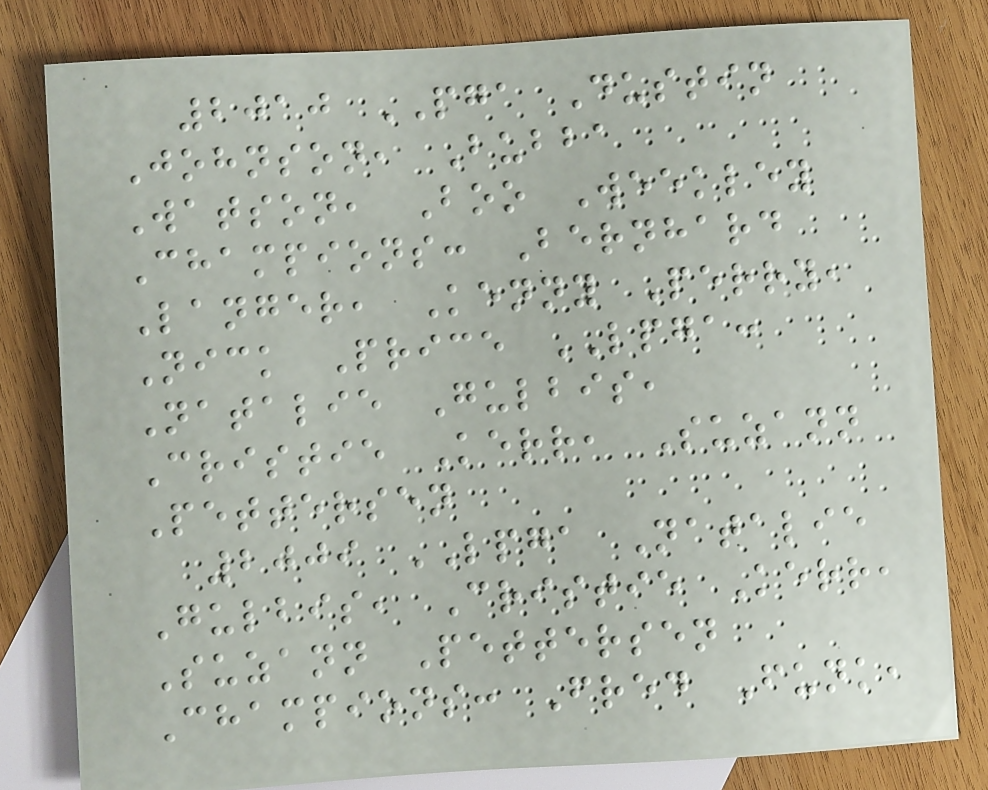2010 PGA Dustin
Johnson, Bubba
Watson, Boo Weekley
Champions: Bernhard
Langer, Kenny Perry,
Nick Price LPGA:
Natalie Gulbis,
Cristie Kerr, Suzann
Pettersen
2009 LPGA Natalie
Gulbis, Cristie Kerr,
Suzann Pettersen
Champions: Fred Funk,
